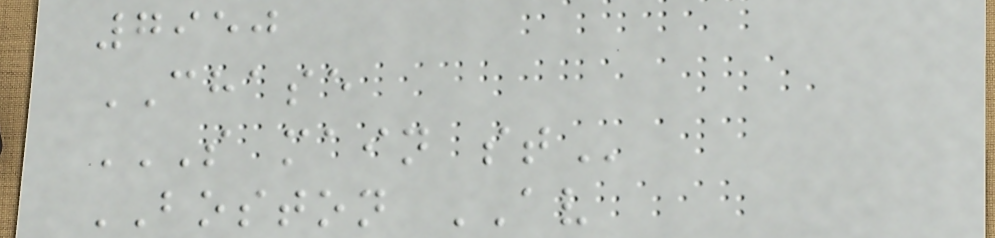7950
CHASE
S MAIN ST
BOSTON AV
